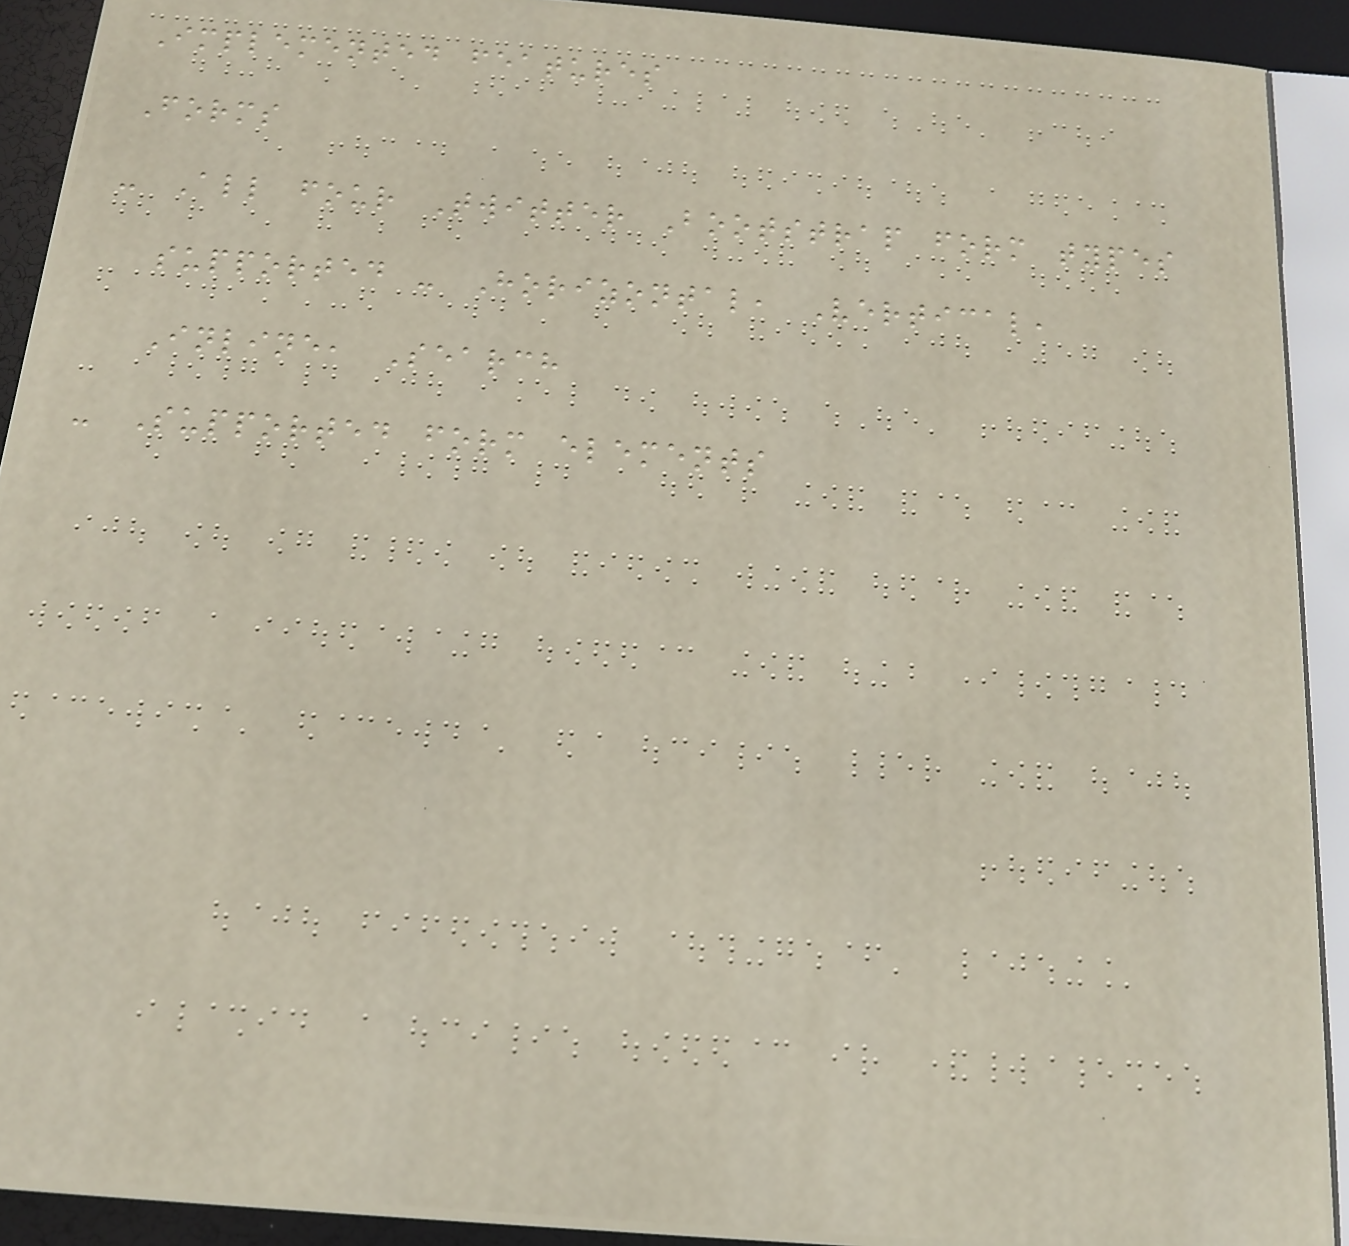Implemented features
Forms
- All four Twitter Bootstrap form types
supported - Horizontal, Vertical,
Inline, Search
- Supported form elements
